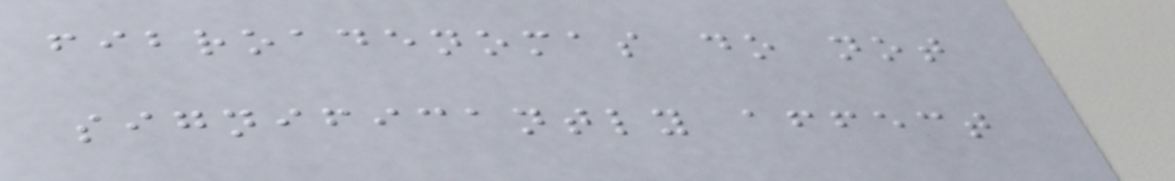fibroadenomas do not
significantly affect
